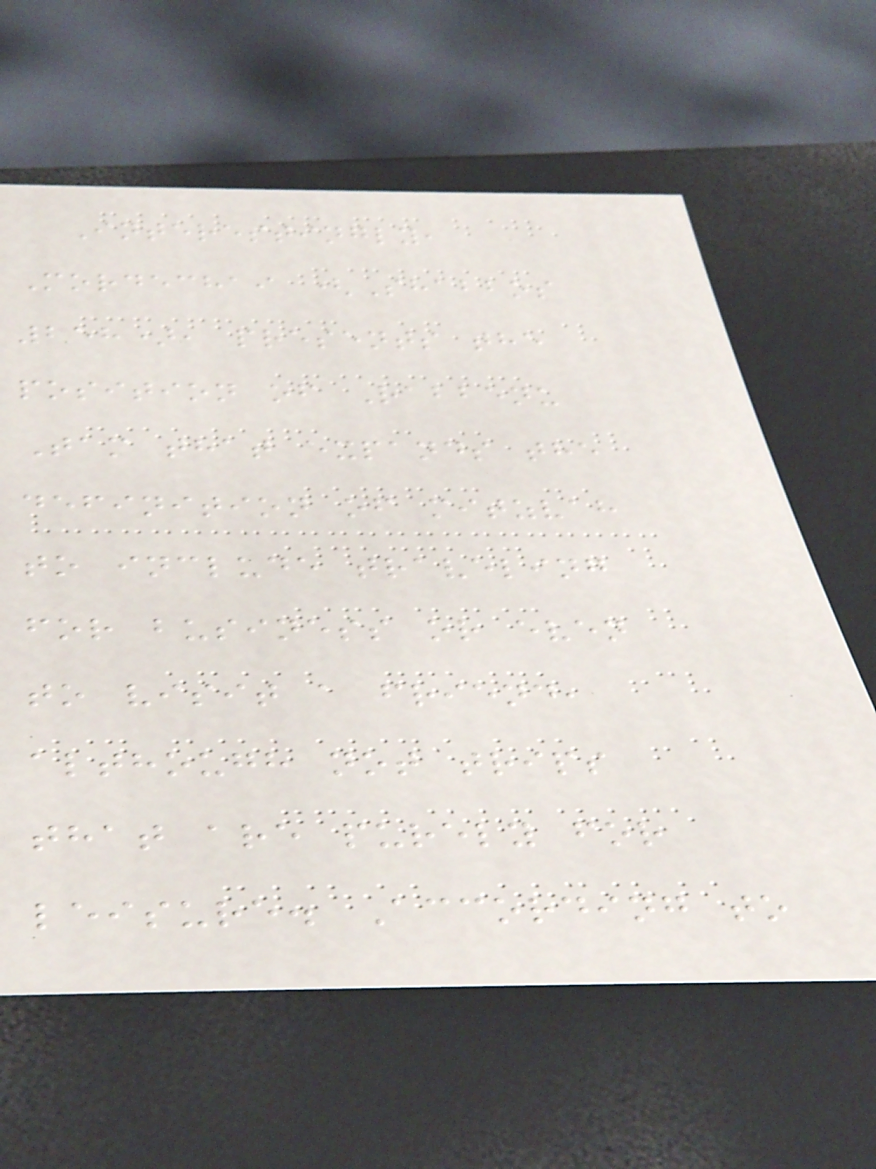Interestingly,
Mordechai (Shabbos
258), presents the
position of Rabbenu
Tam that expands the
definition of mitzvah
to include traveling
for business or even
to visit a friend,
although not trips
that are purely for
leisure. According to
